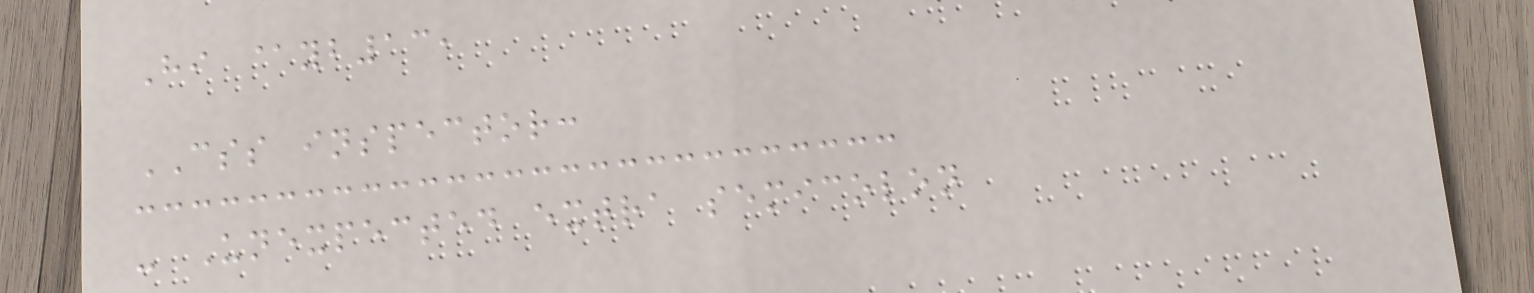Hi @yb13,
CSS inspector:
- Unexpected extra semicolon
